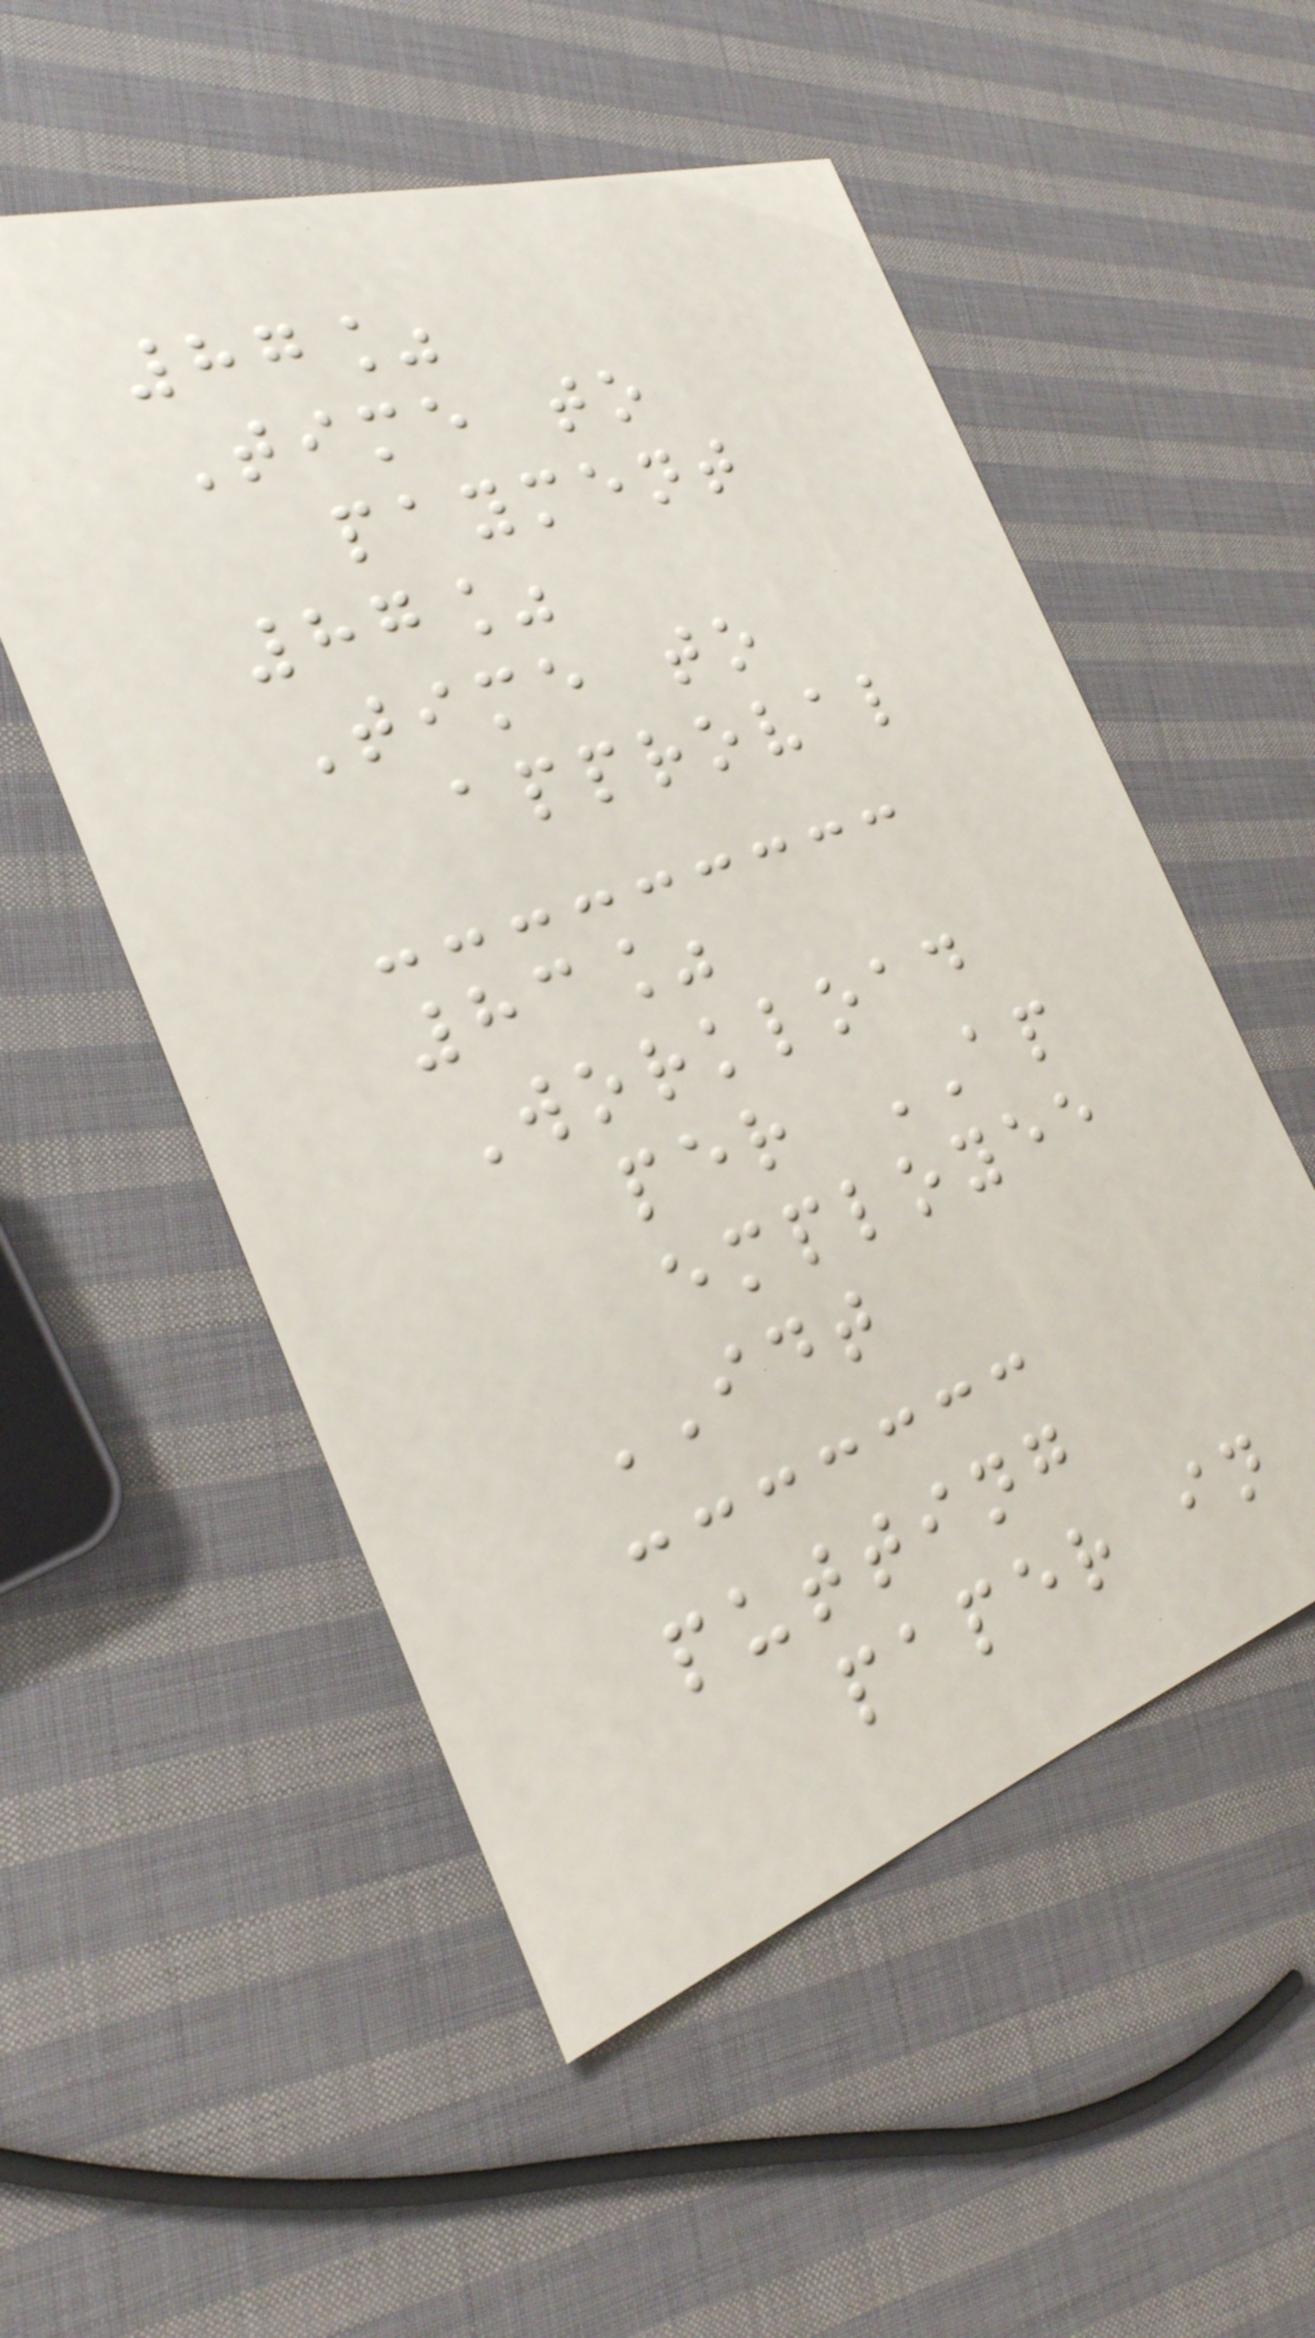87%
Time to
payment
87%
Time to
approval
83%
Workload
per AP
employee
IDT
putting
paper in
